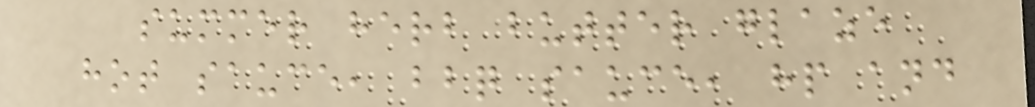summer herb butter glaze
hot sauce, bbq sauce, hp and
